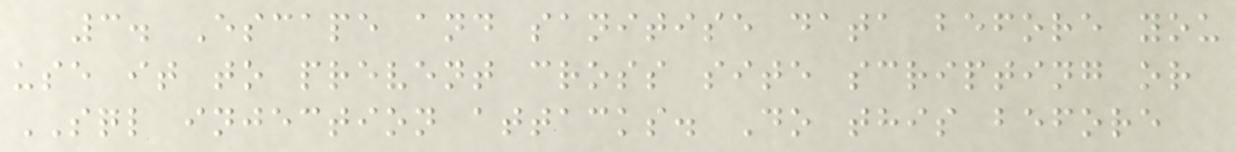3. Escape and sanitise data before you
use it to prevent cross site scripting or
SQL injection attacks. Do this before
